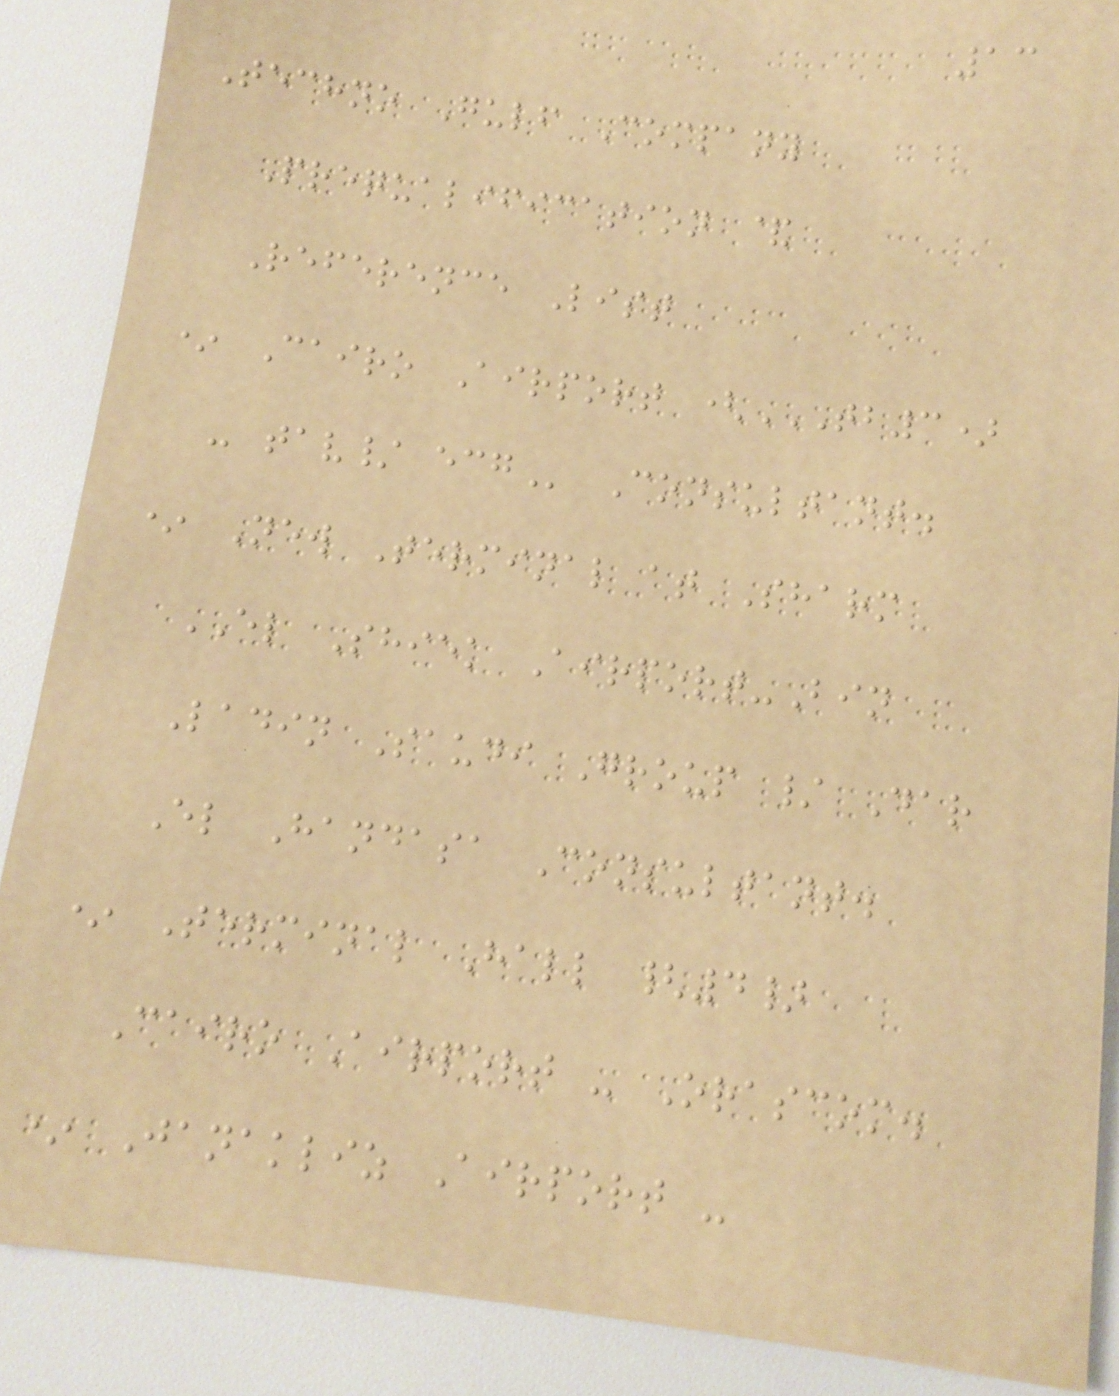13
Techno Gulf Company
Prequalification &
Reference List
* Cairo Airport (TB3)
- TAV/ ECG Consultant.
* New Terminal at Sharm
EL Shiek Airport-Bin
Ladin Saudi Group / Dar
El Handasa Consultant.
* Terminal Hall {4}
Cairo Airport - Orascom.
* Janakliz Airport -
